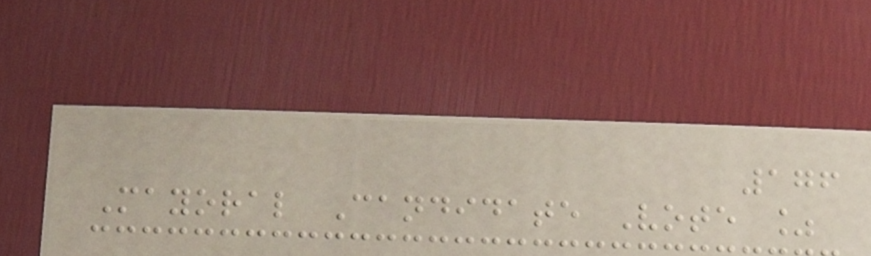176
Mayoral Candidate Vote %
